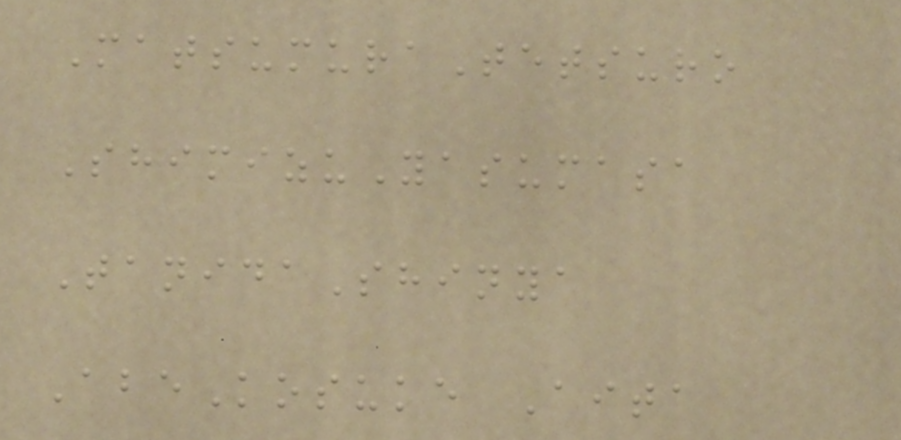MatsumuraTetsuro
ShimizuYasumasa
TanidaShinya
AbeKosuke Aita
